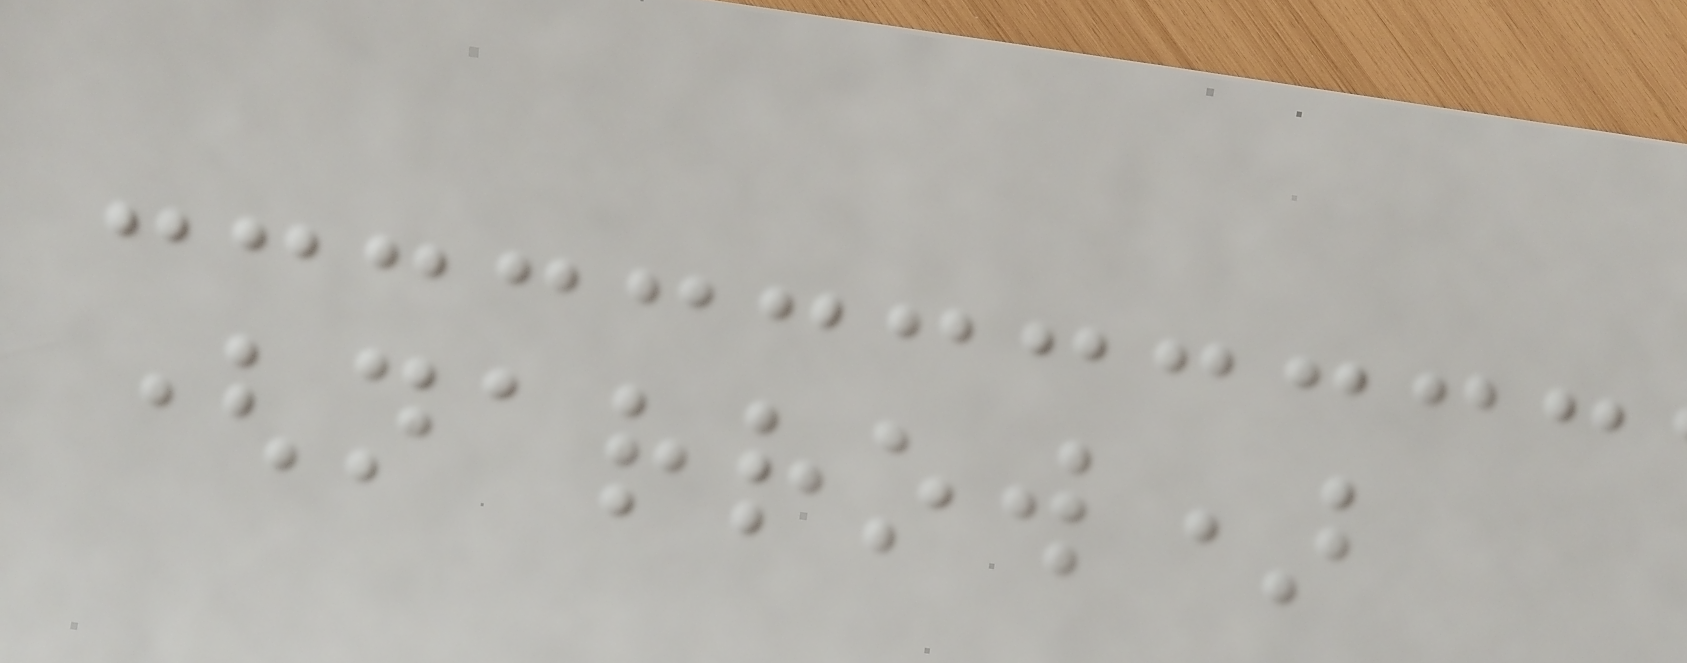(narrow)
